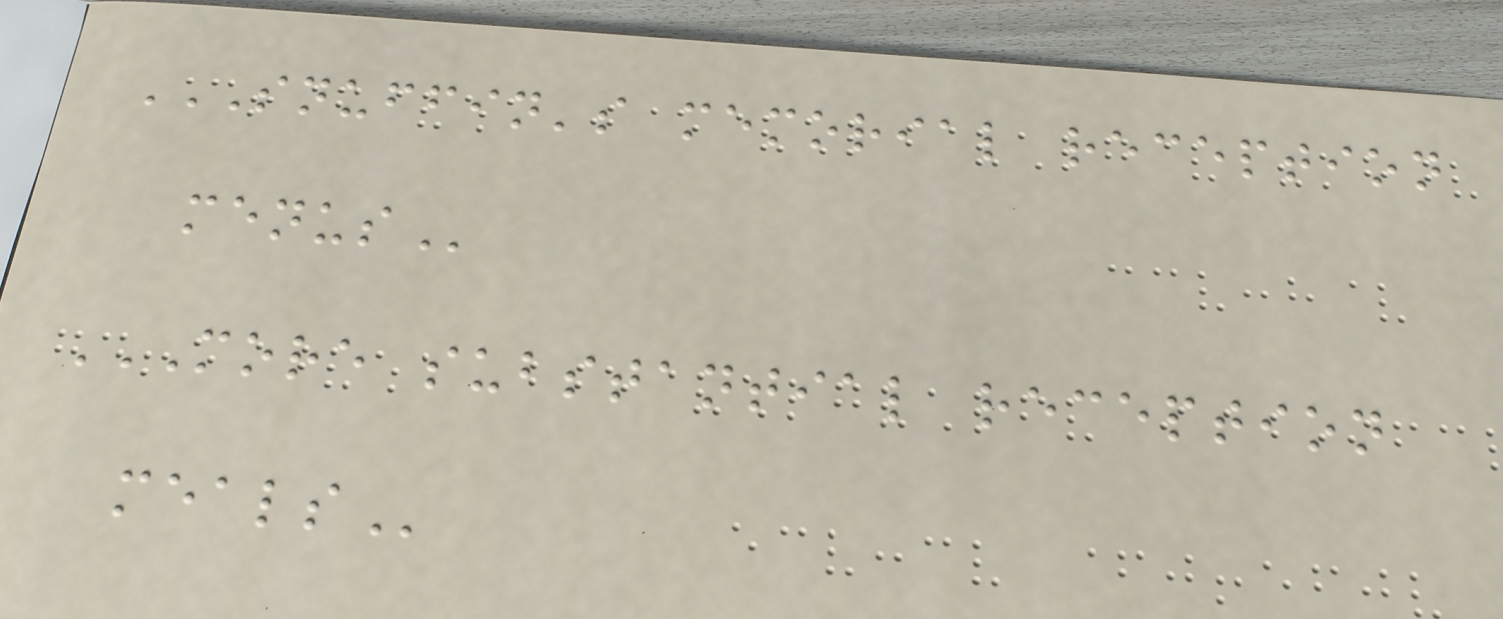SNUFFIN'S MEMORIAL RECEPTION
MENUS
MORE SUBSTANTIAL RECEPTION
MEALS
